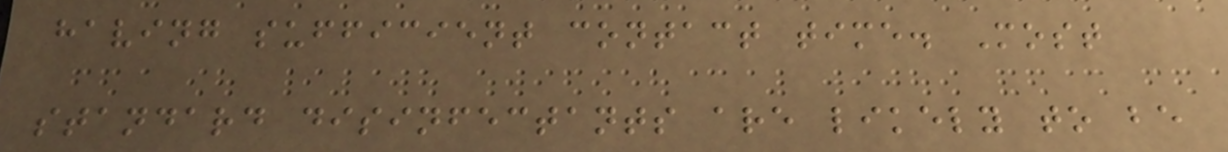having sufficient contact time. Most
standard disinfectants are likely to be
